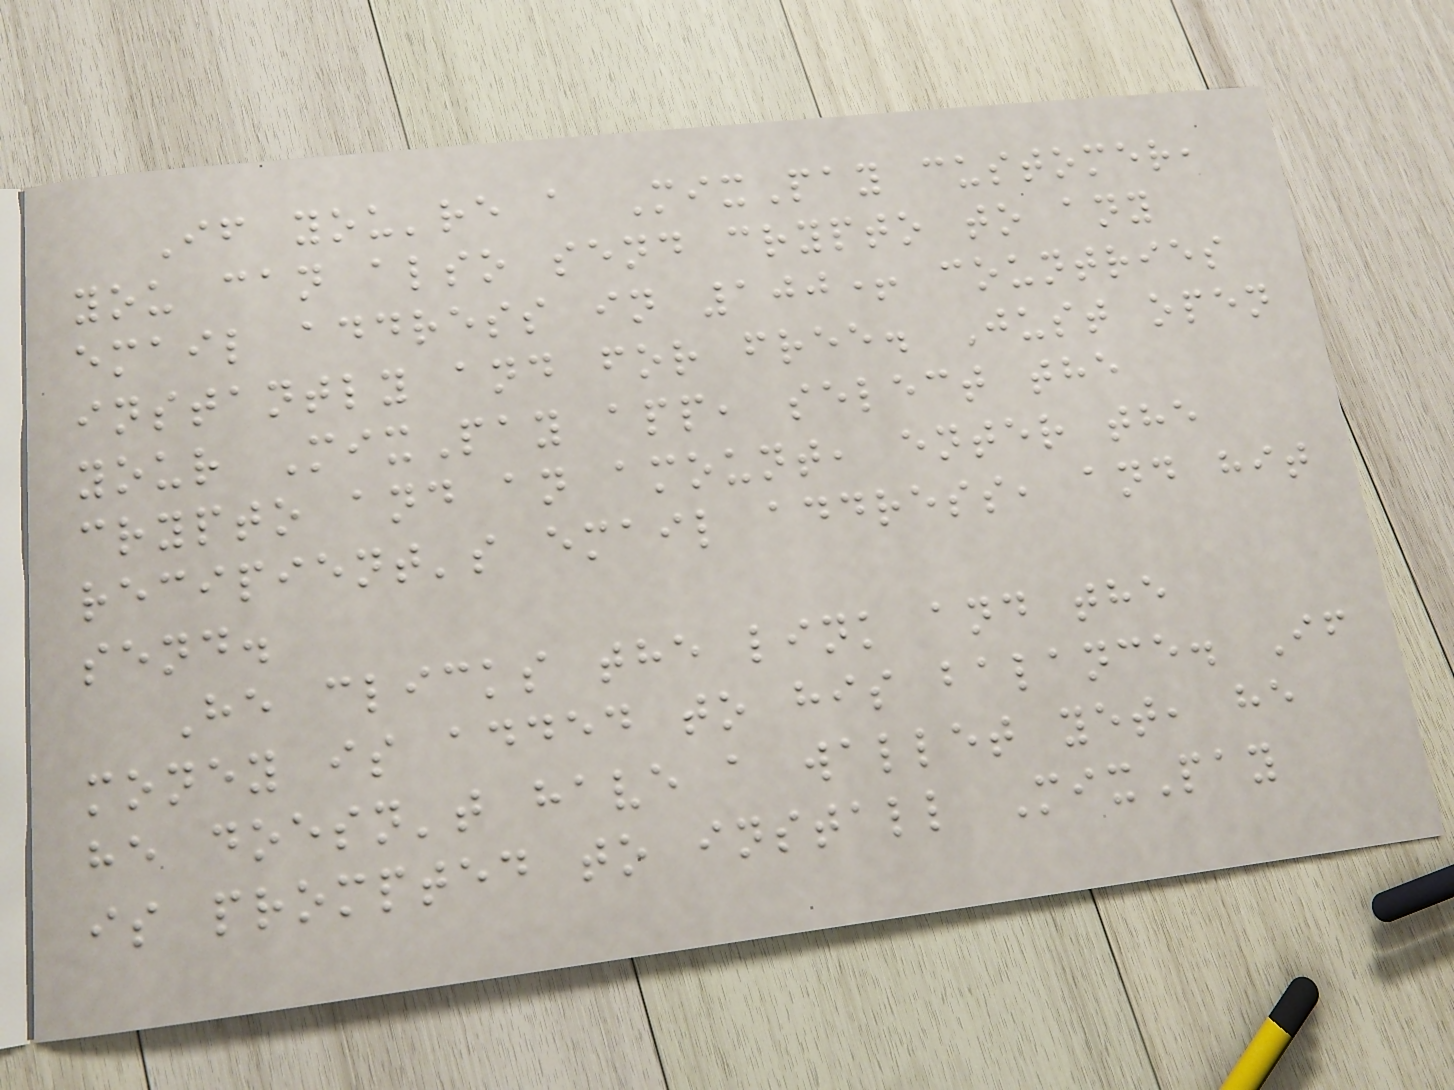If you're a MixPay customer,
you can also send crypto to any
email address in 100+ countries
instantly and for free. Just open
your MixPay app, select the
crypto and an amount, enter the
recipient's email address, and hit
send.
He clicks the link and the
money is added to his balance. If
he doesn't have a wallet yet, he
is prompted to install MixPay
